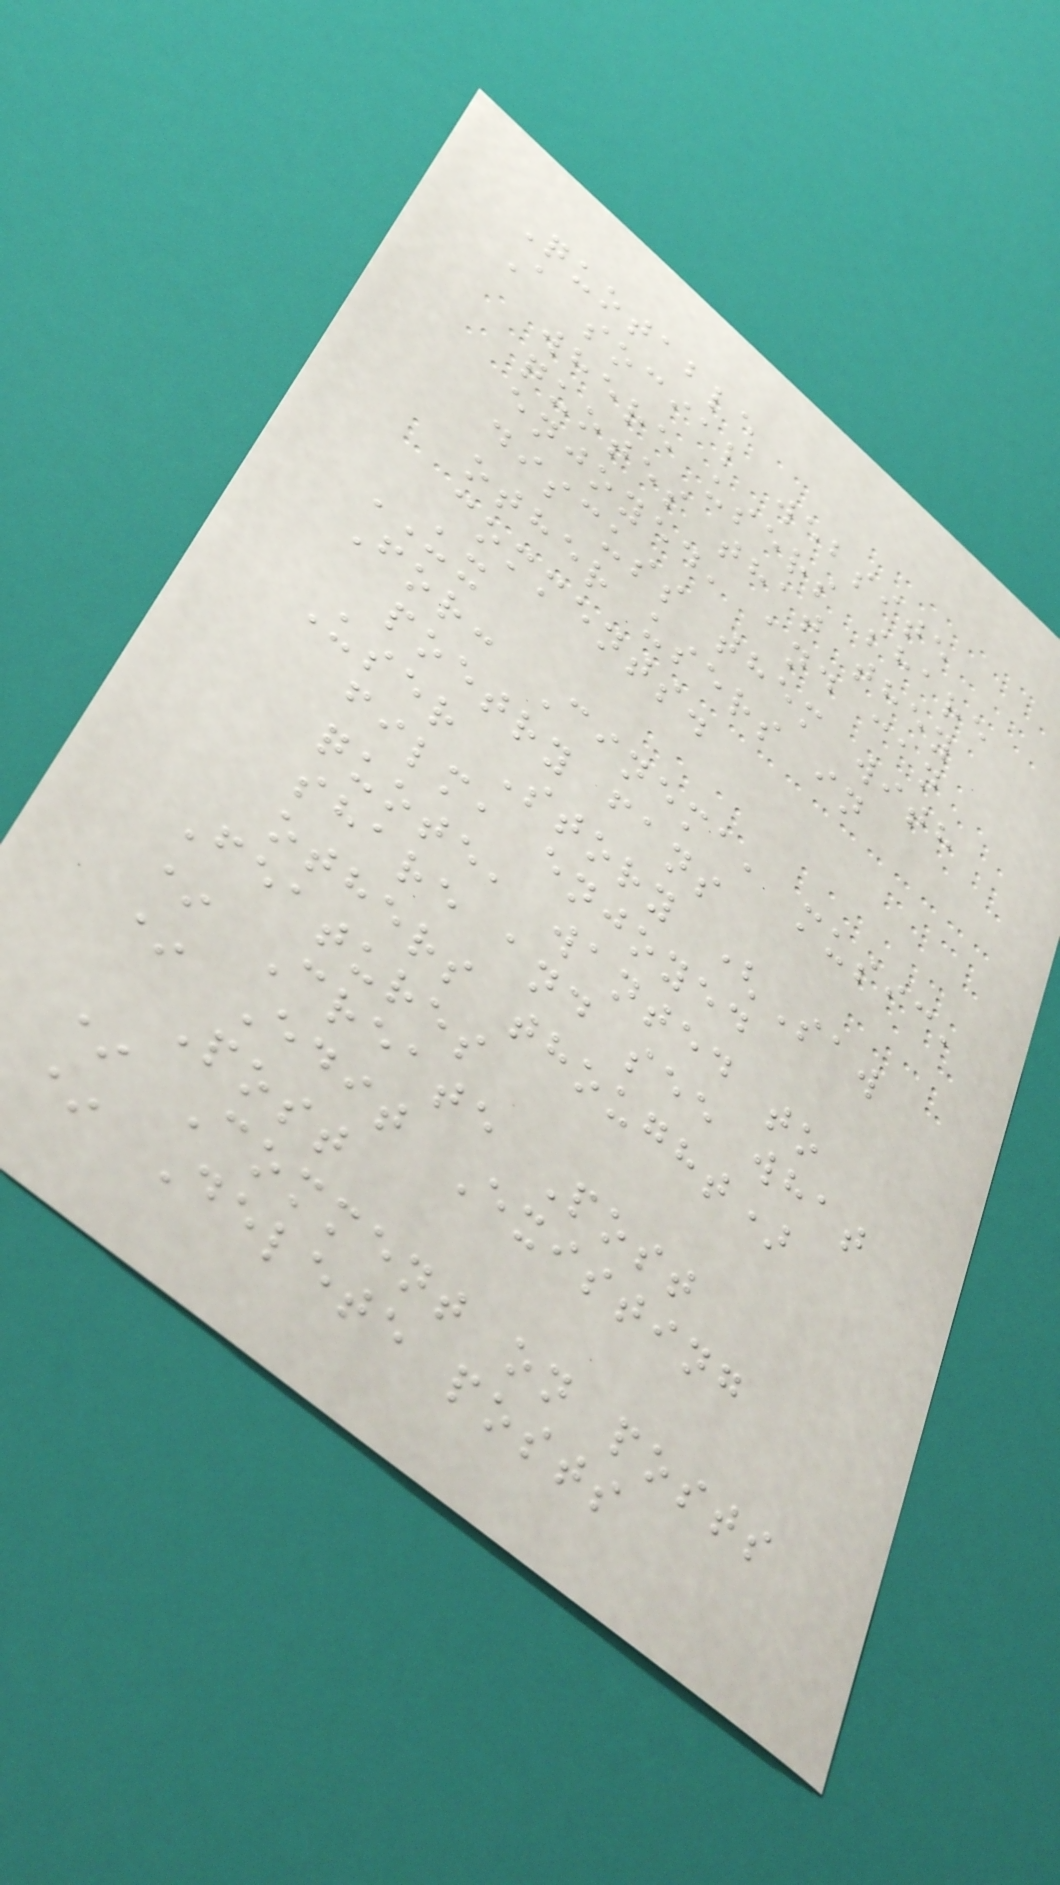Quotable
A social website
where users share
quotes that they
enjoyed, and can
discuss them with
other users in
comments.
UX
For: Cinema, music,
poetry fans
User Story (Saw
film, enjoyed
quote, wanted to
share and see what
others thought)
Features
* Create Post
* Edit Existing
Post
* Comment on posts
* Delete posts
